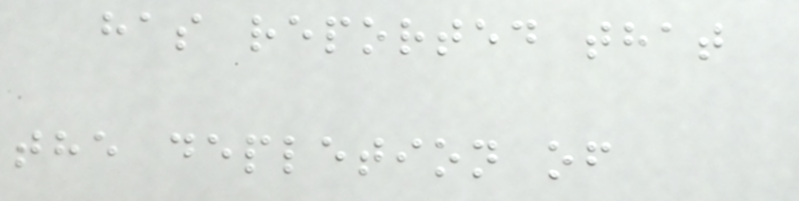has reported that
the depletion of
